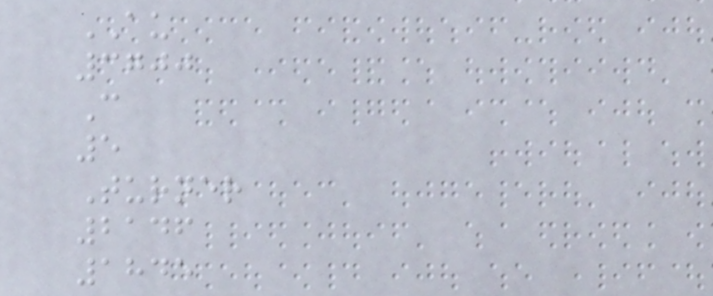AU
3700
C
5
Turner
2146
1845
